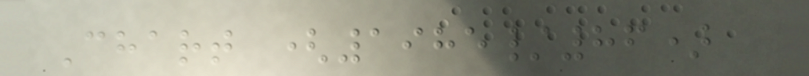Chart (1985/86)
